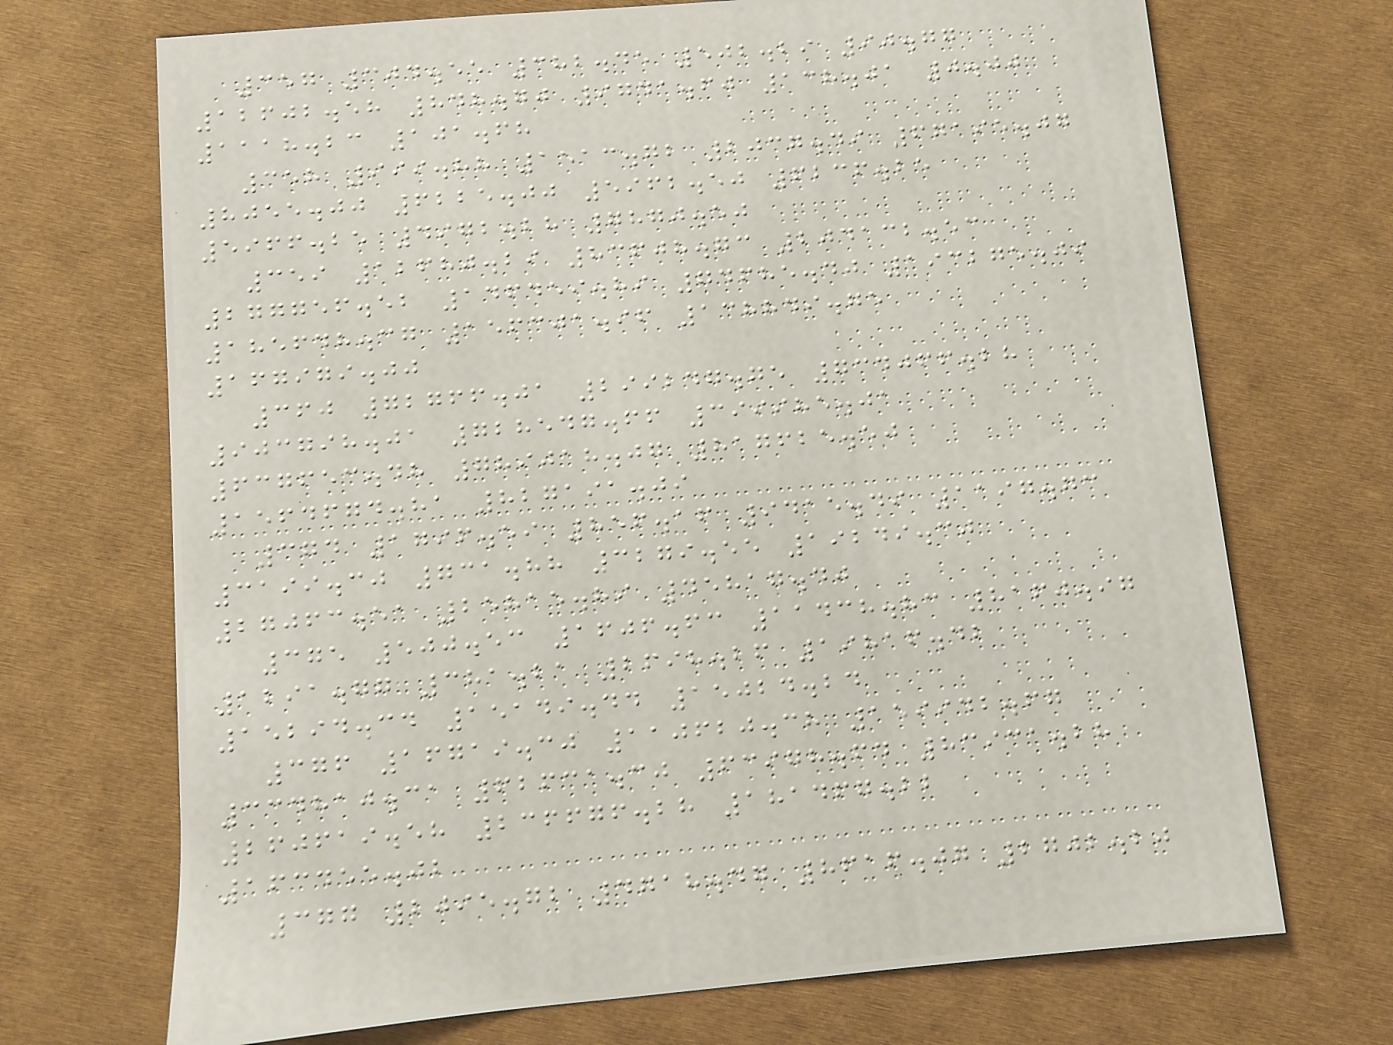357 304.55 382.45 502.29 90.77
12602.58 848.70 9741.60 138.01 0.00
1118.23 101.68
358 999.88 1513.72 2037.49 67195.07
8055.00 6225.00 5962.50 6236.25
5966.25 4972.28 7870.50
359 12680.29 83608.73 204132.53
277756.52 146459.89 74685.40 193275.09
185648.37 156301.96 138849.75
167979.00
360 72766.01 299247.75 734066.28
903798.01 728547.66 399985.01
637653.48 789018.07 817625.50
1564674.81 827191.09
374 1796.59 856.16 9415.49 1197.73
3199.30 731.88 3279.55 19249.30
27063.51 25815.89 45817.40
375 500.53 1606.63 11438.83 8160.97
1291.77 381.21 2698.26 19816.42
15294.34 15149.44 15024.24
376 16719.30 110620.38 159942.67
334810.31 62631.30 63978.64 83931.28
260619.58 236676.28 181467.22
163455.02
377 2095.72 4718.47 8616.07 2702.20
